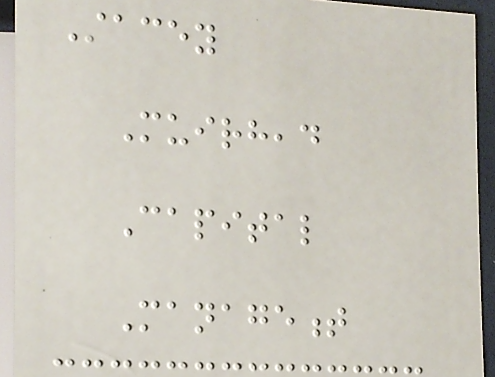Stacey
Muirhead
Capital
Management
